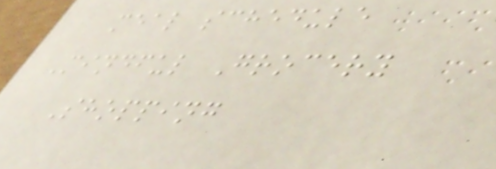meal schedule
Mindful Grocery
Shopping
